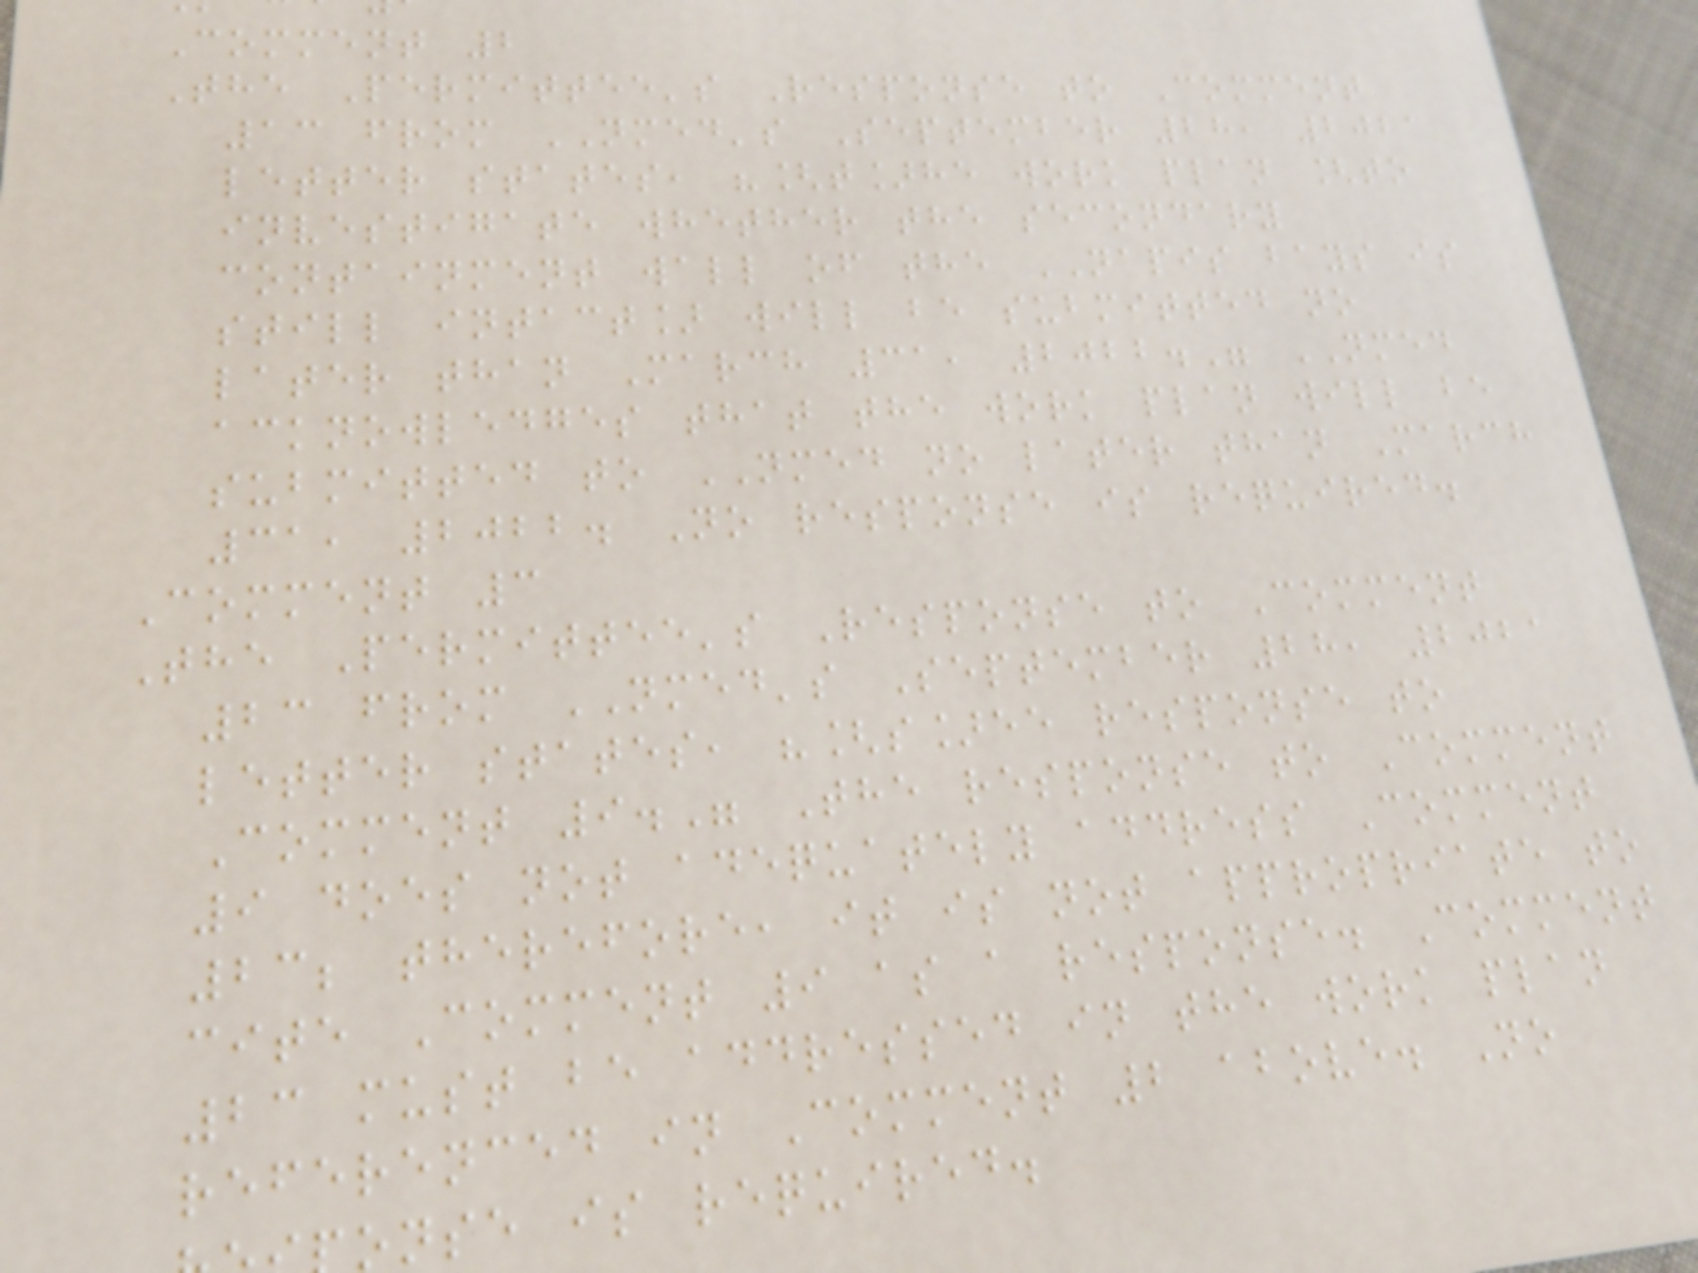Comment 2
The Permittee's Response to Comment
13 from NMED's September 28, 2021
letter states, "[t]he work plan [to
investigate whether the secondary
containment wall of the NAPIS bays is
still intact] will be submitted no
later than March 31, 2022." NMED
acknowledges that the work plan will be
submitted to NMED no later than March
31, 2022. No response is required.
Comment 3
The Permittee's Response to Comment
23 from NMED's September 28, 2021
letter states, "[s]ee response to
Comment 9." The response to Comment
9 does not adequately address Comment
23; therefore, it is not appropriate to
cite Comment 9 as a response. Comment
23 must be addressed in the work plan
referenced in Comment 2 above. No
onse is required.
